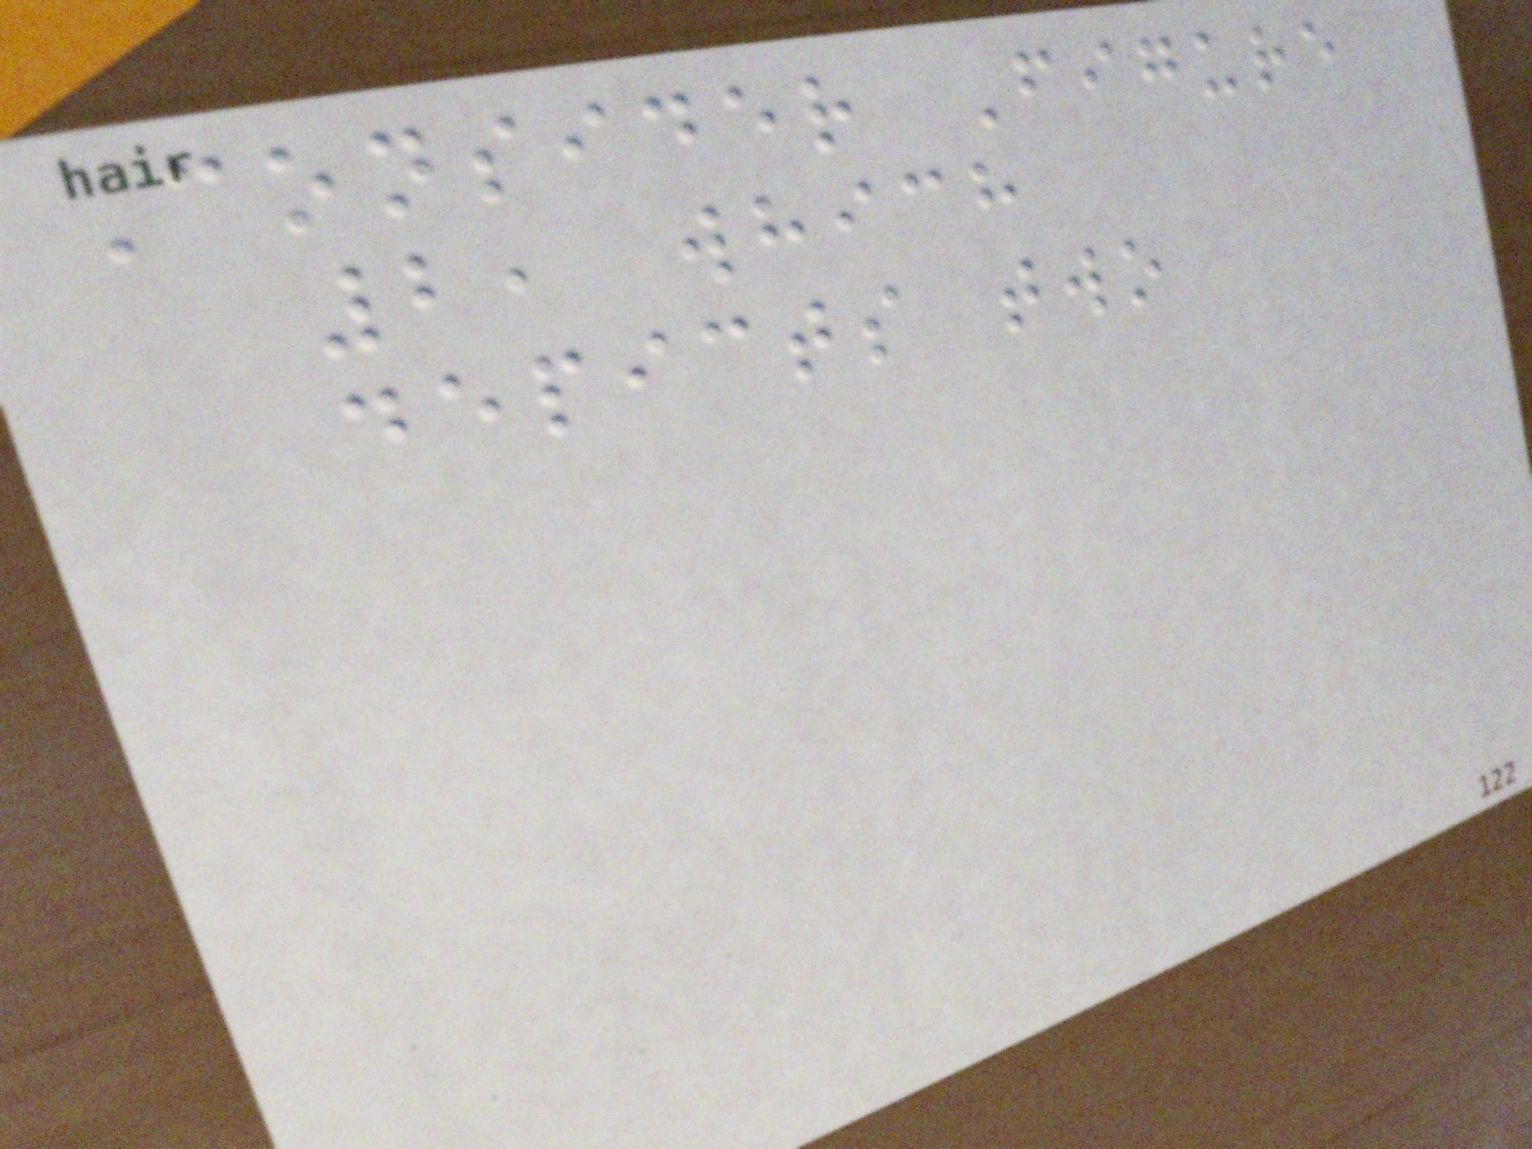Consider Figure
2, which
depicts two
